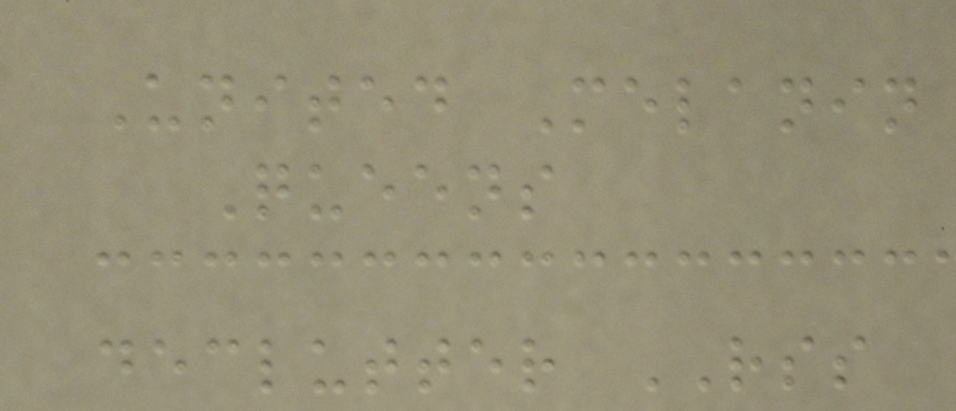United Melanin
Queens
declutter RSS
